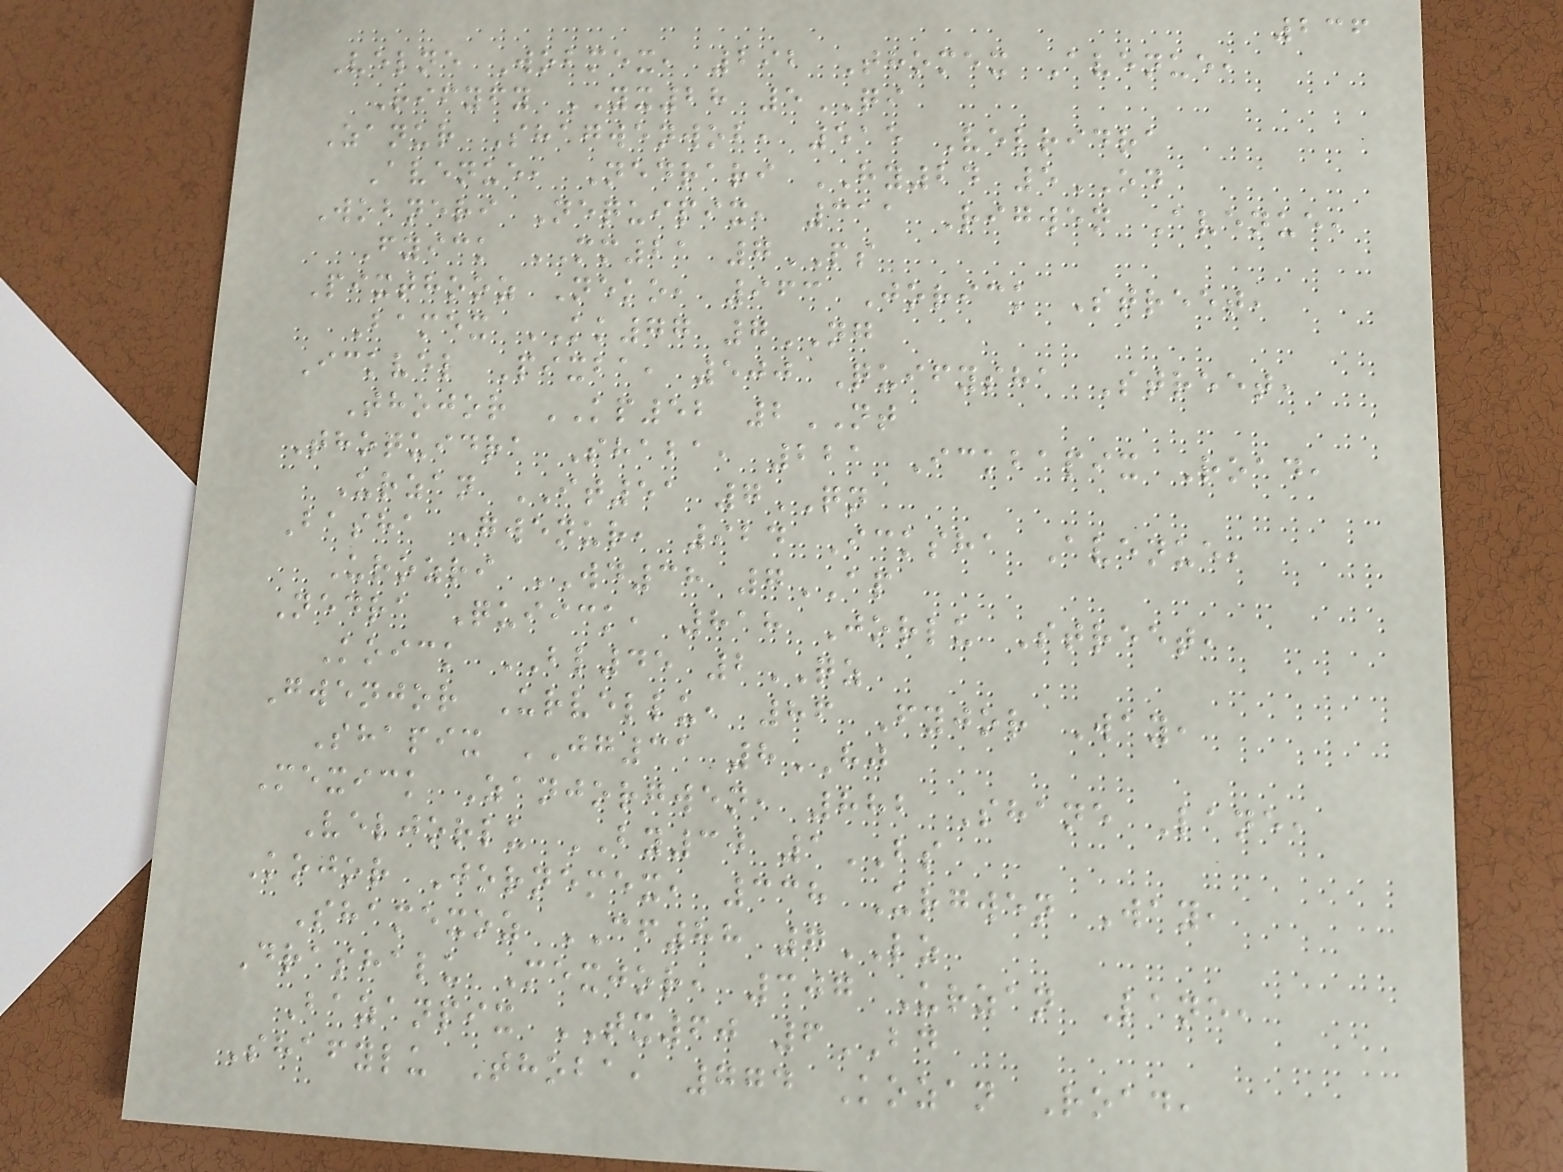236
Velne Wobmex, 292 Thomex Avenue,
Rifyfy YX28 5QI
Zanur Shagwenwob, 515 Velridra
Avenue, Nedrari HY24 5OD
Wobneri Nequipix, 311 Rigwen Avenue,
Fyick MM21 7PS
Pixthooz Neko, 963 Jorick Street,
Bamex KK77 7NG
Ickvel Pixba, 500 Quifysha Street,
Thojor KP52 2NT
Thoquidra Shaba, 221 Ickbapix Road,
Urzan IT51 7QN
Basha Gwenur, 924 Icksha Avenue,
Urozri WD38 7AP
Nedra Quiick, 818 Jorlu Street,
Koick BL45 2QZ
Gwenjor Urvellu, 86 Fyjor Way,
Shapix JG31 8HJ
Mexick Zanjorgwen, 882 Shane Lane,
Veljorlu BY30 1BS
Kojor Jornemex, 338 Urgwen Way,
Shamexoz CF88 7LZ
Drashalu Mexjor, 307 Urzan Lane,
Bazanpix TX60 6BD
Shafylu Thoba, 774 Kozan Road,
